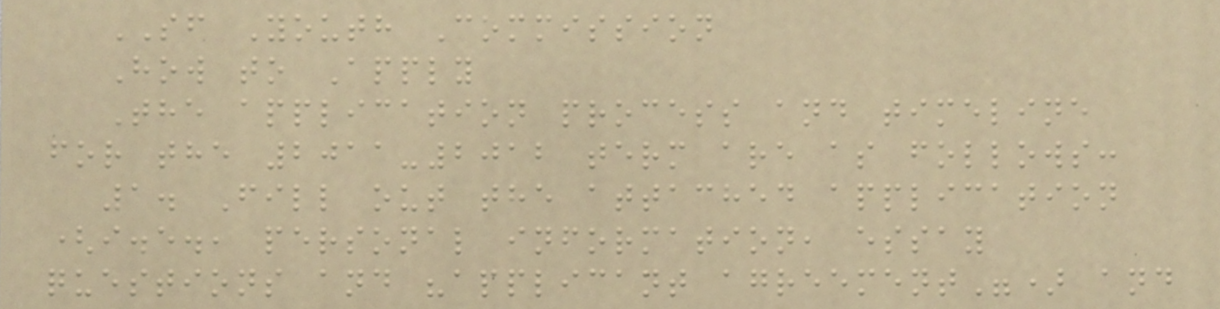SF Youth Commission
How to Apply
The application process and timeline
for the 2011-2012 term are as follows:
1. Fill out the attached application
(i.e., personal information, essay
questions and "applicant agreement") and
